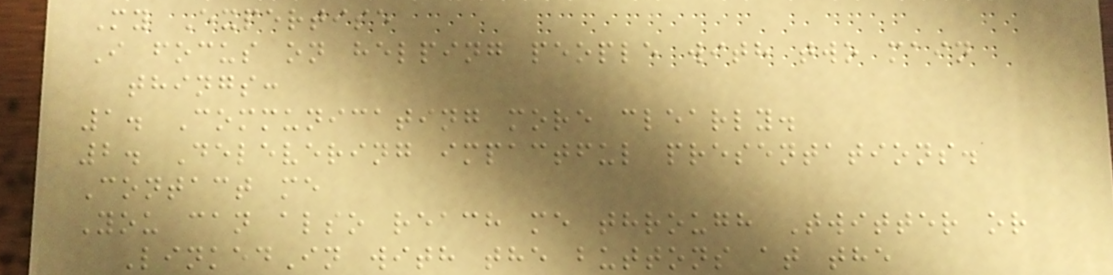My Expertise
I focus on helping people with two main
things:
1. Communicating more clearly.
2. Delevering impactful presentations.
Contact me
You can also reach me through Twitter or
LinkedIn with the buttons at the
